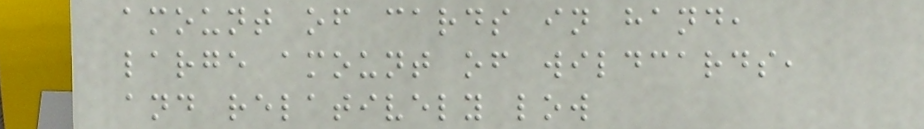amount of cards in hand,
large amount of wildcards,
and relatively low
